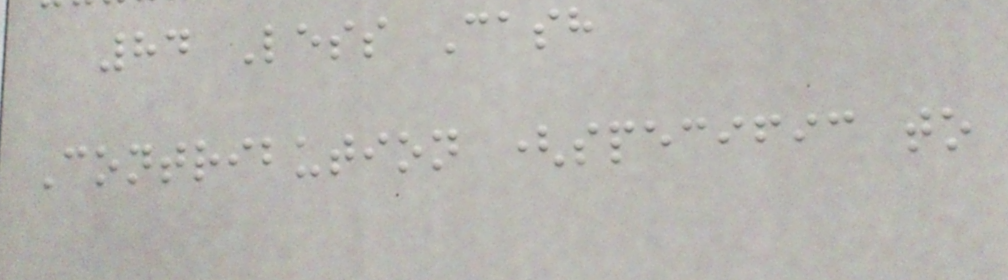84 Less Cash
Contribution (specific to
